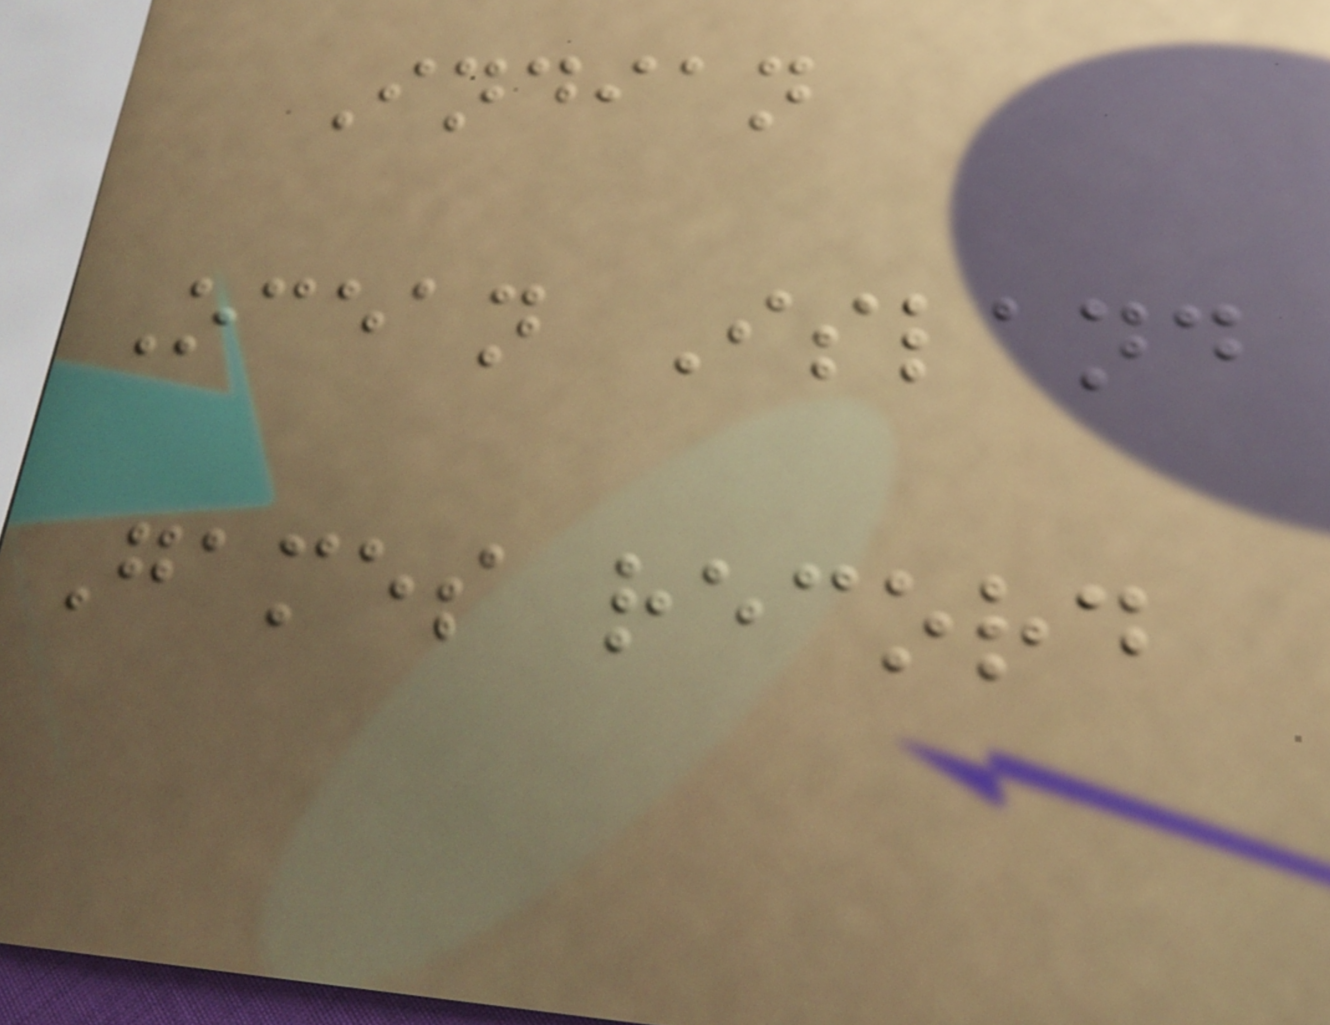Indian
Ocean Island
Games record
